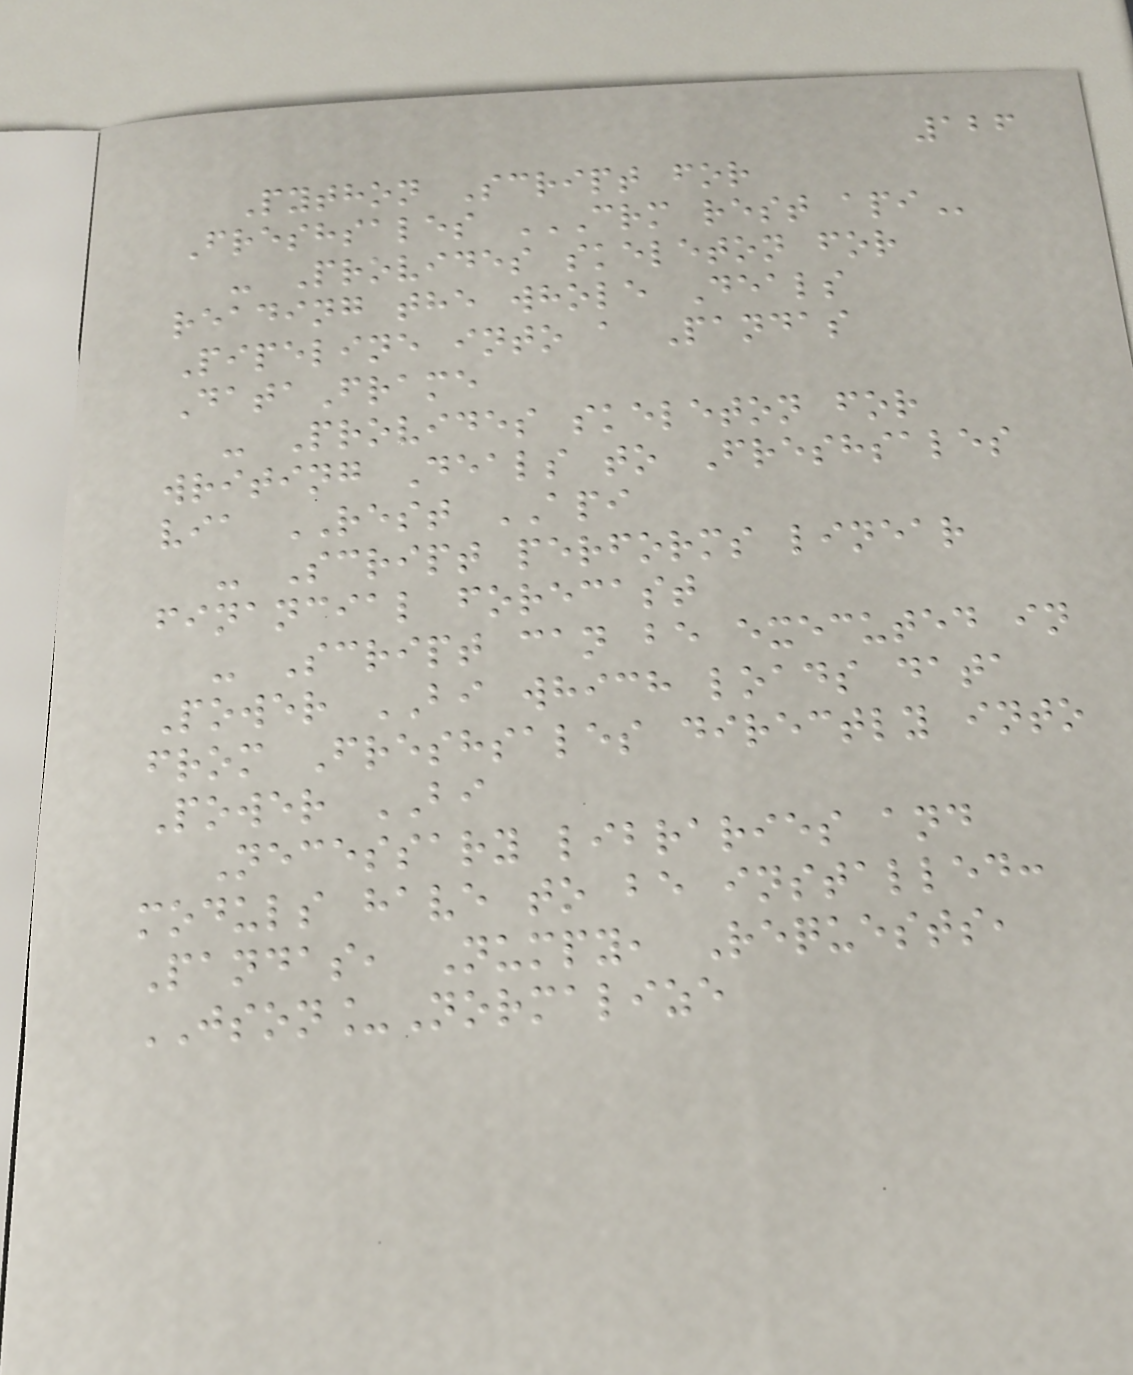126
Python Script for
Freshsales CRM REST API
- Provides skeleton for
reading the whole Deals
Pipeline into a Pandas
DataFrame
- Provides skeleton for
writing Deals to Freshsales
via REST API
- Script performs linear
financial forecast
- Script can be executed in
Power BI which loads data
from Freshsales directly into
Power BI
Necessary libraries and
moduls have to be installed:
Pandas, Numpy, Requests,
JSON_Normalize
